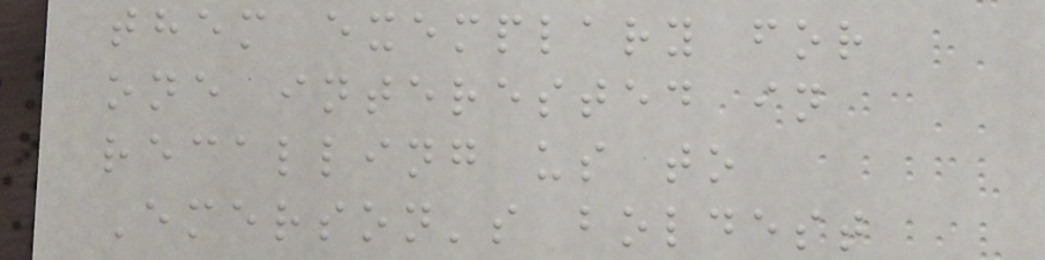them exemplary for
one interested in
recalling us to
Emerson's boldest
